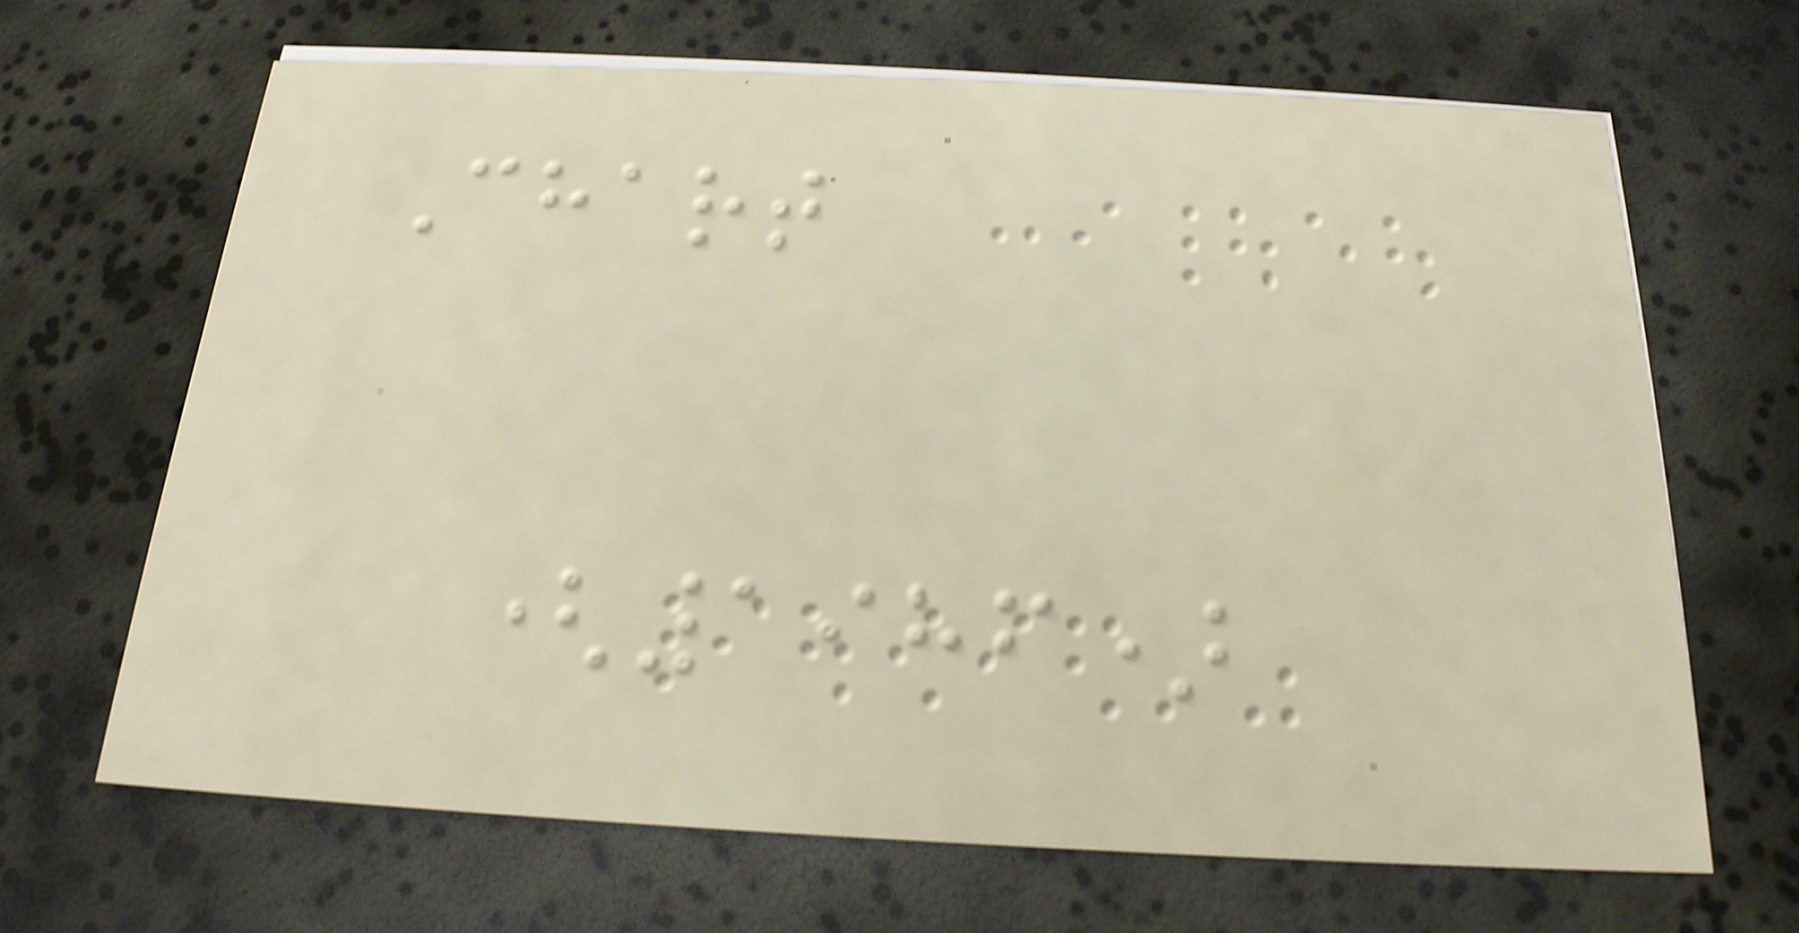Chart
(1986)
